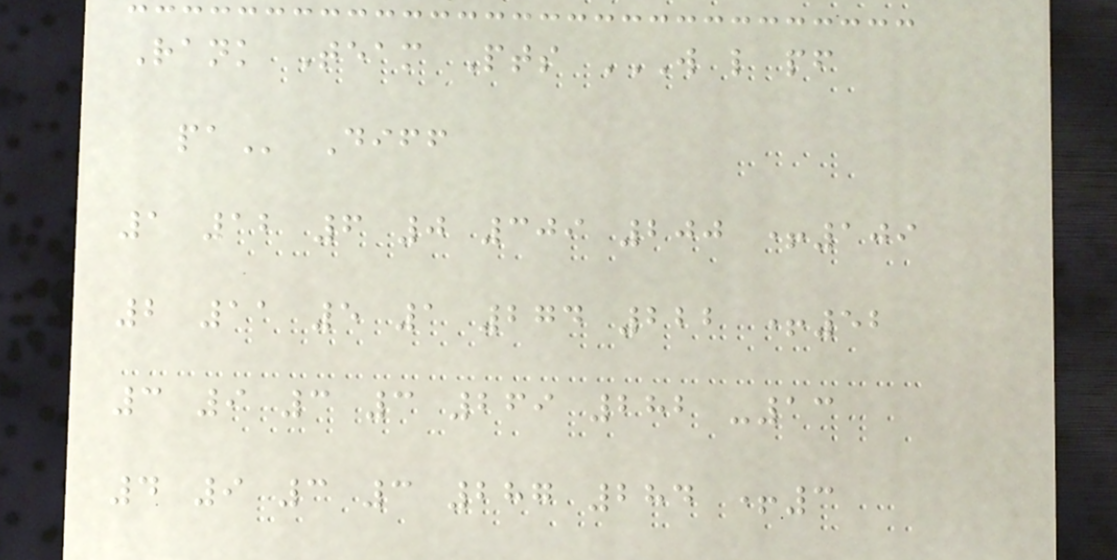Rank Team Pts W L PF
PA Diff
1 12 6 0 309 200 +109
2 11 5 1 274 222 +52
3 9 3 3 269 282 -13
4 9 3 3 287 284 +3
